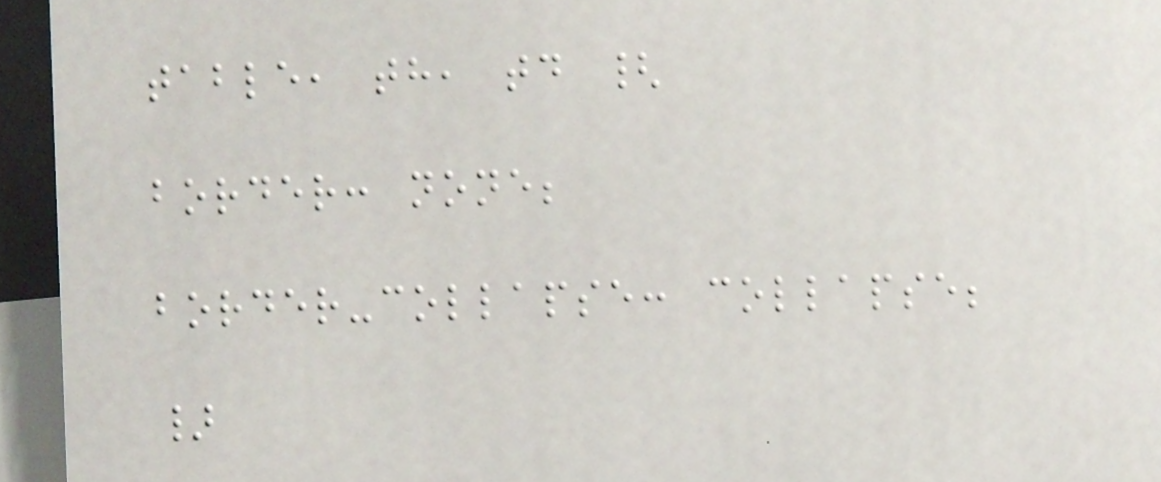table, th, td {
border: none;
border-collapse: collapse;
}
